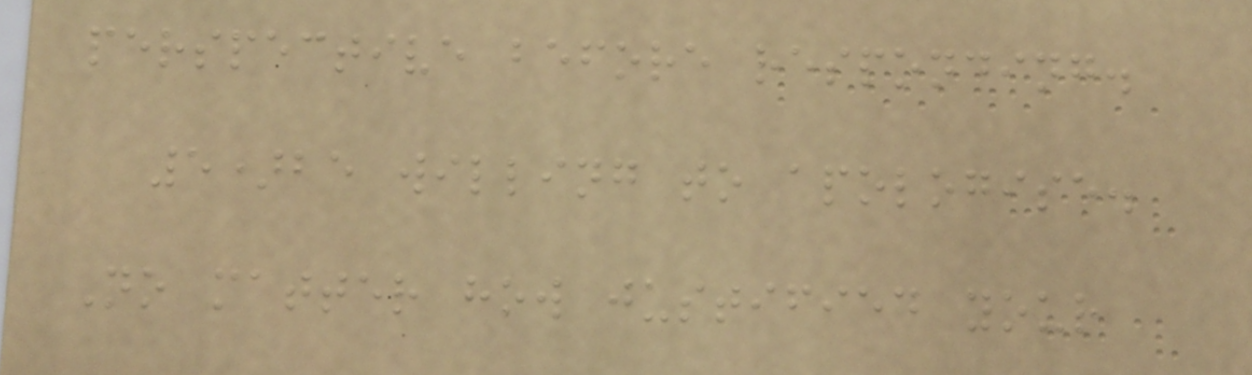perspective before responding.
5)be willing to apologise.
No matter how justified your
